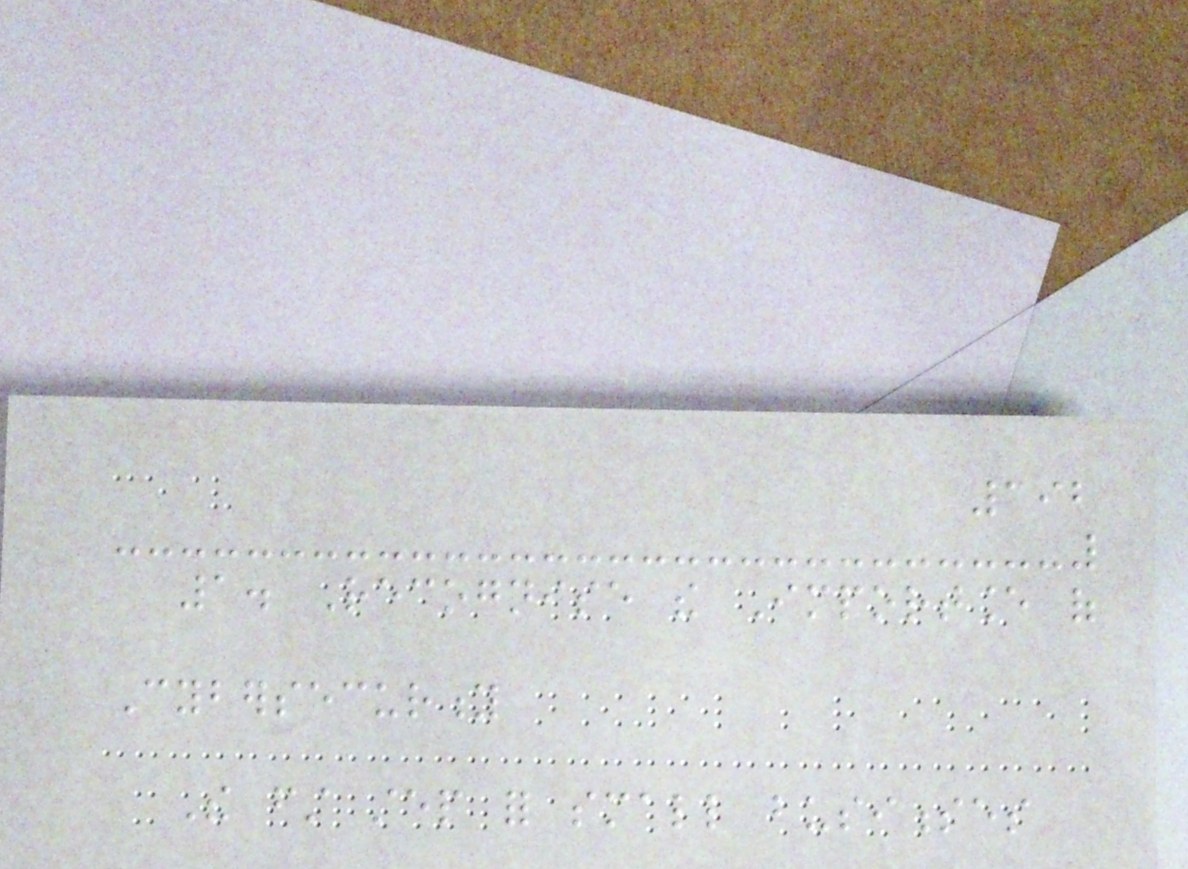192
1. Recognise the Importance of
Cybersecurity
The first step for small businesses
